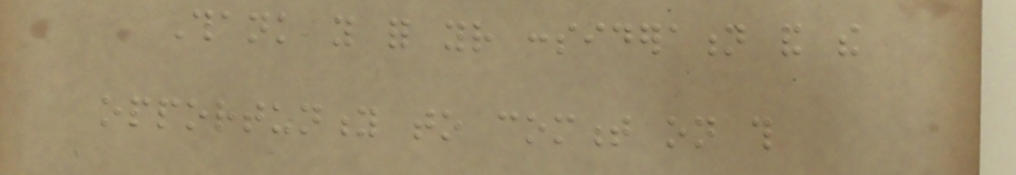Thank you for your consideration and the
opportunity to comment on this
